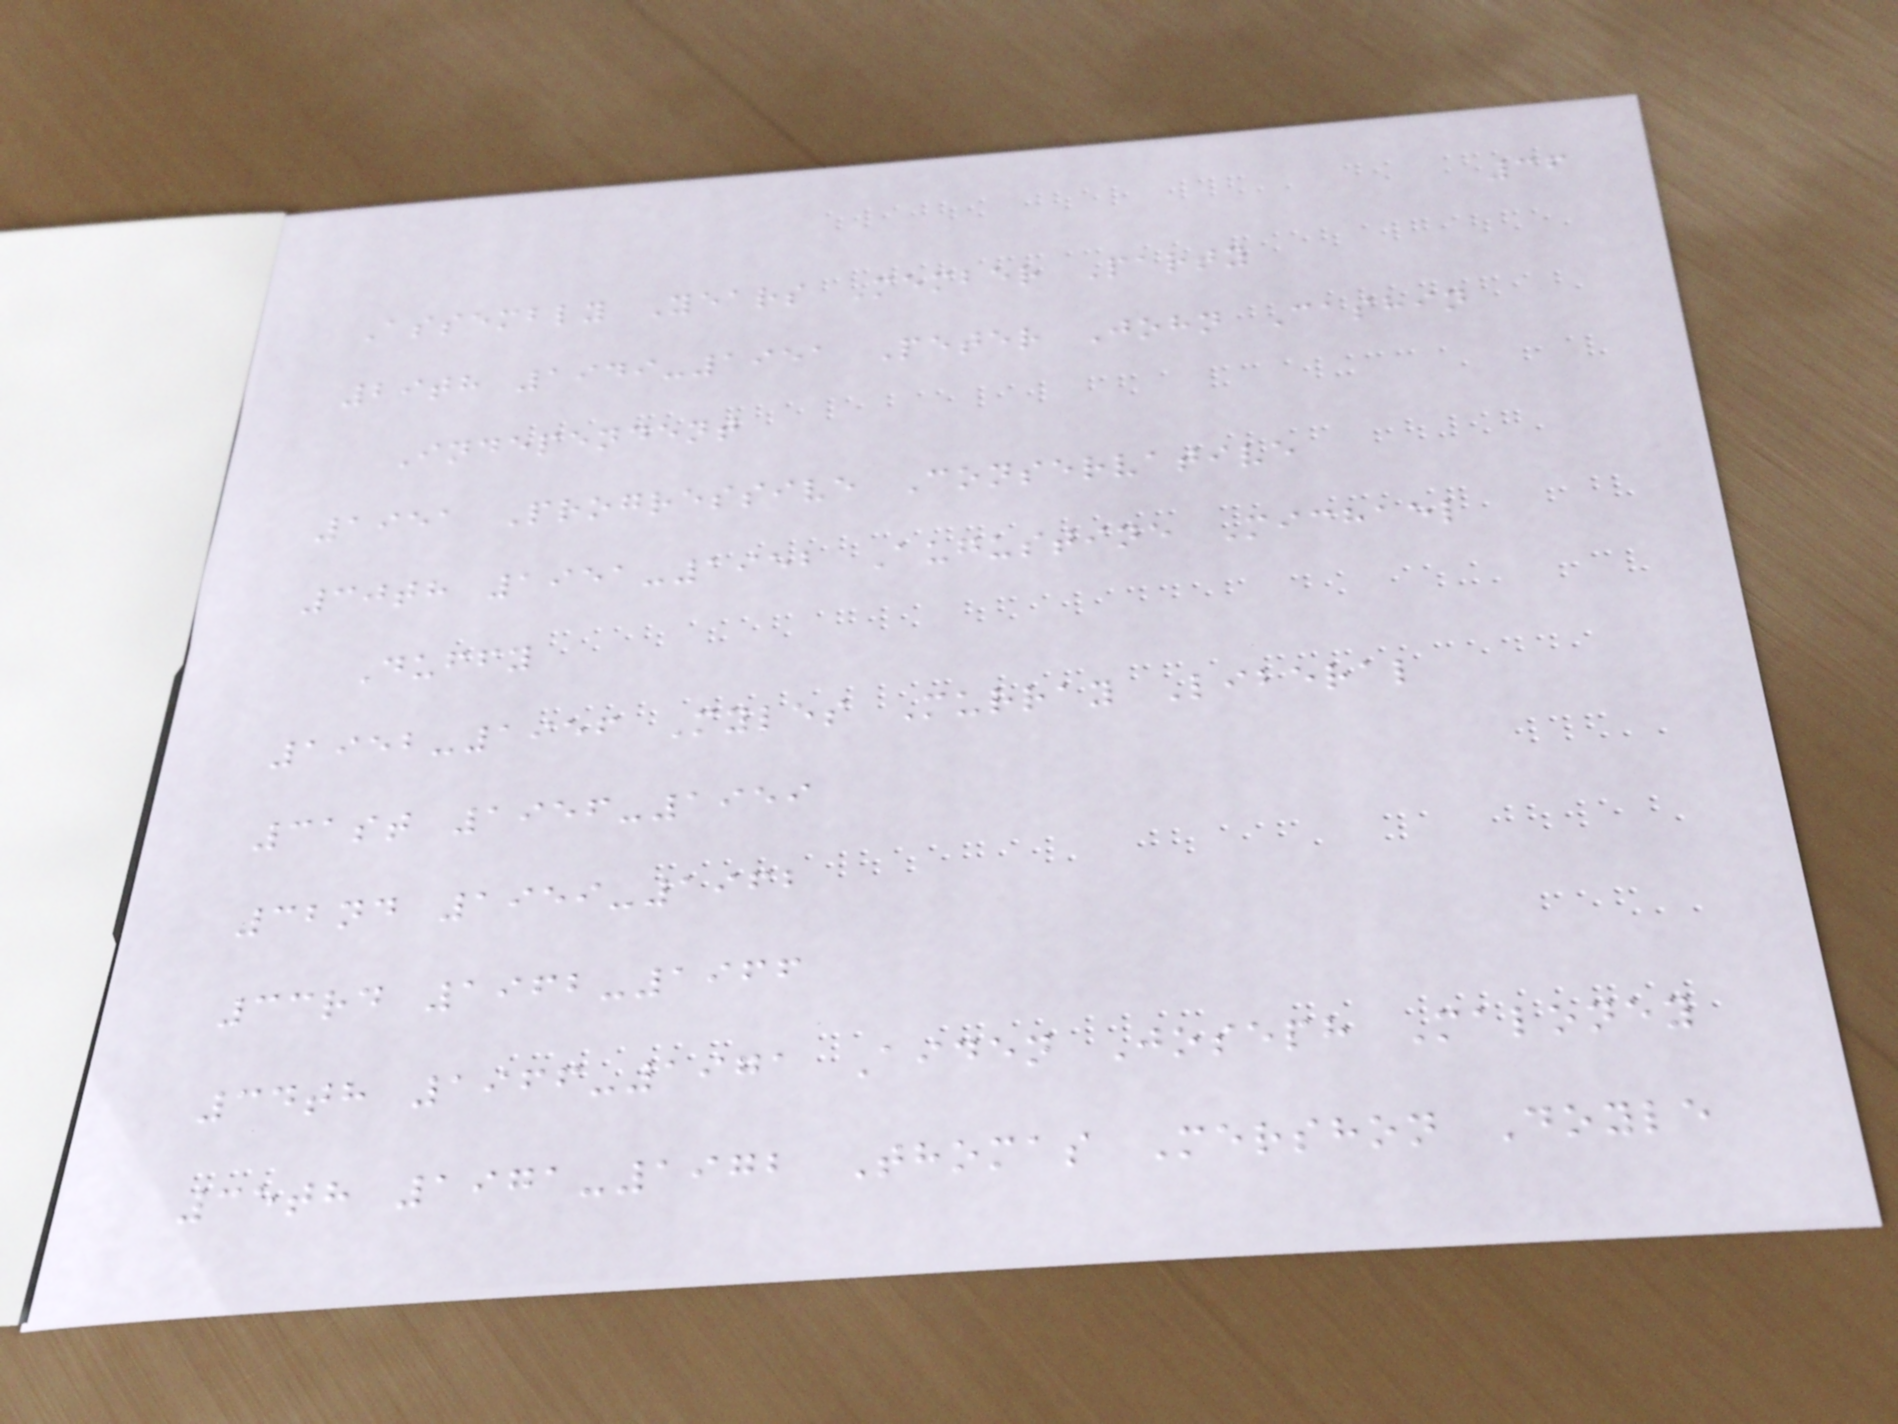36
Assembly Years Member Party
29th 1949-1951 Peter John Cashin
Independent
1951 Progressive Conservative
30th 1951-1952 Augustine Michael
Duffy
1952-1956 Myles Murray Liberal
31st 1956-1959
32nd 1959-1962
33rd 1962-1966
34th 1966-1971 Aiden Joseph Maloney
35th 1971-1972 Thomas Mershon Doyle
